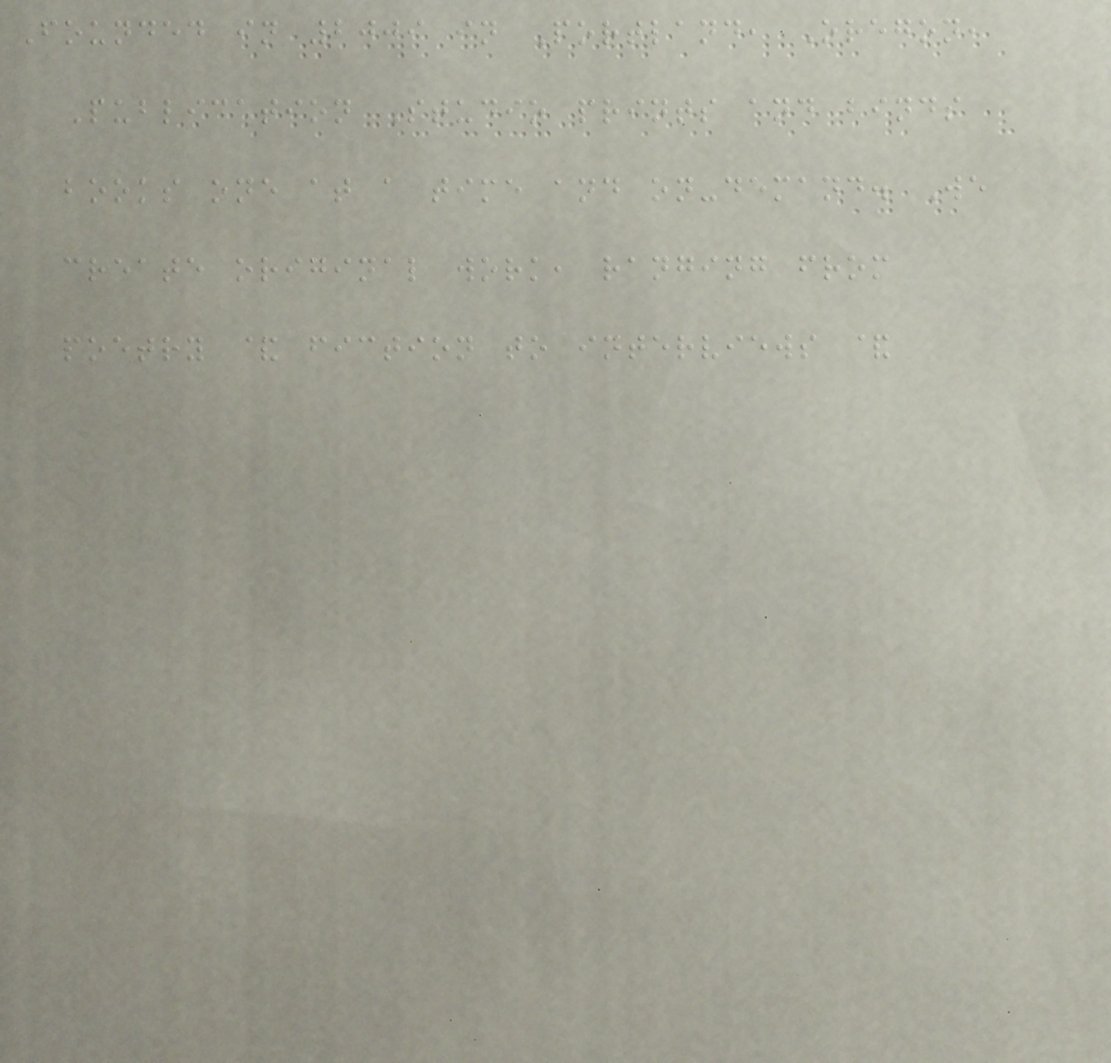Founded in 2009 in Portland, Oregon,
Publication Studio prints and binds
books one at a time and on-demand. We
create original work, ranging from
poetry & fiction to interviews &
